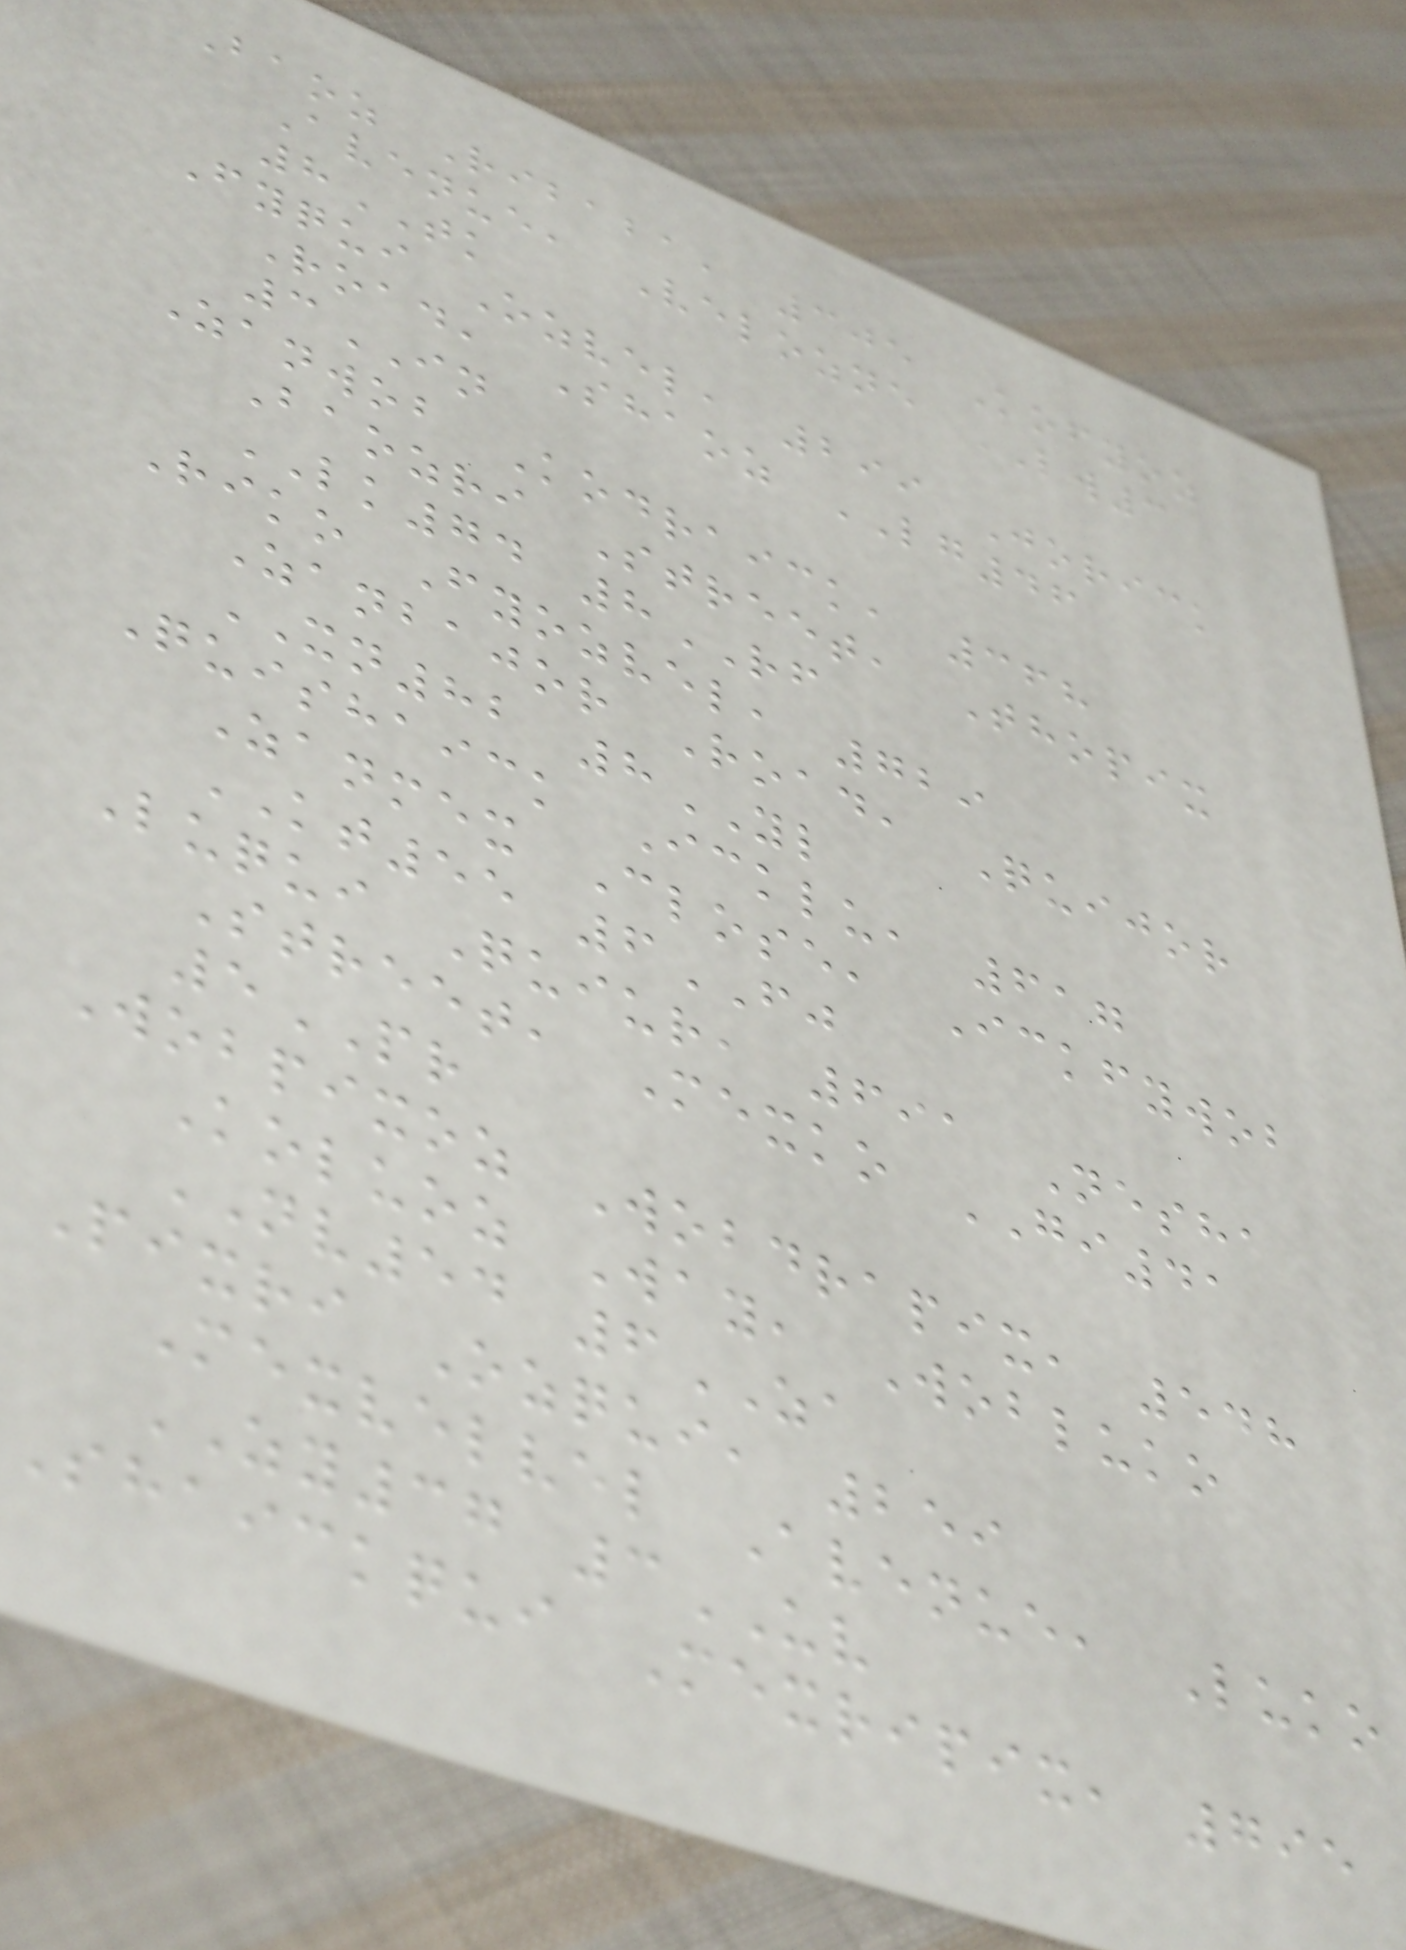Baoz Ribaba, 305 Kofyoz
Avenue, Velozne LW3
8TK
Fyqui Ozvel, 299 Jorick
Road, Shaoz LG46
3IN
Zanwob Kodraick, 368
Baozri Street, Thopix
LK74 8RF
Riko Fyozvel, 729
Zanbajor Road, Quijor
XN82 8YL
Quishaick Icklu, 617
Zanmex Close, Ickfywob
KT55 6FJ
Luqui Quiur, 691 Nesha
Street, Mexko GI41
5PR
Wobpixoz Wobdrapix, 548
Koluoz Way, Wobluko
NV54 6ZA
Pixri Ozqui, 259
Mexvelvel Avenue, Luko
ZY37 3UV
Shaickqui Mexripix, 795
